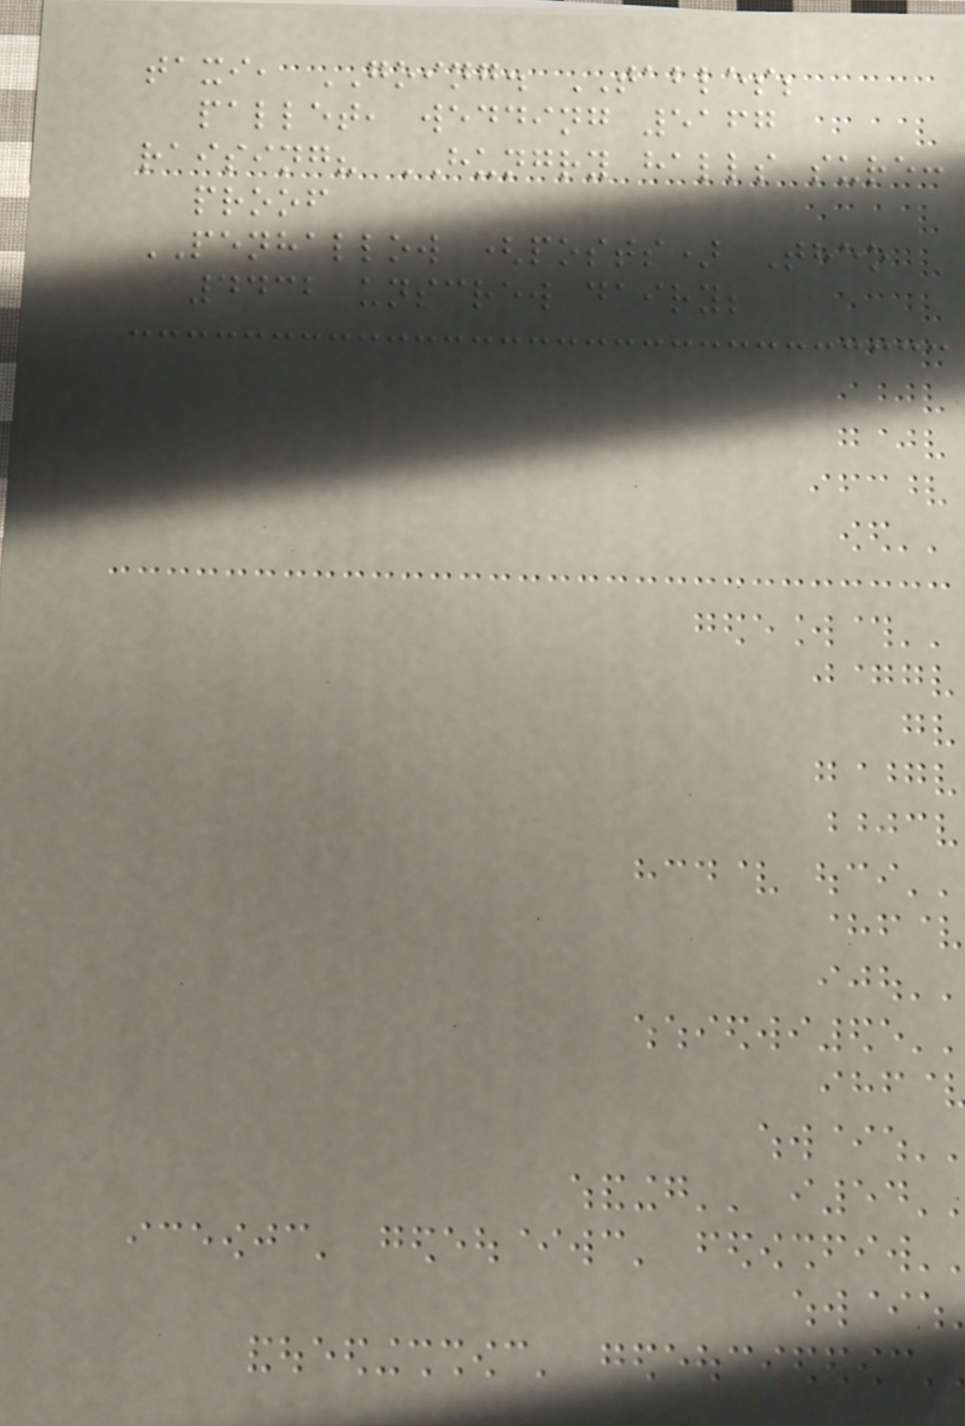taxi, GOING. TABLES;
pallet, wedding 5167
raising? HUNGRY halls sure:
proof
PENHALLOW (posts) Theo
4432 unscrew dairy;
